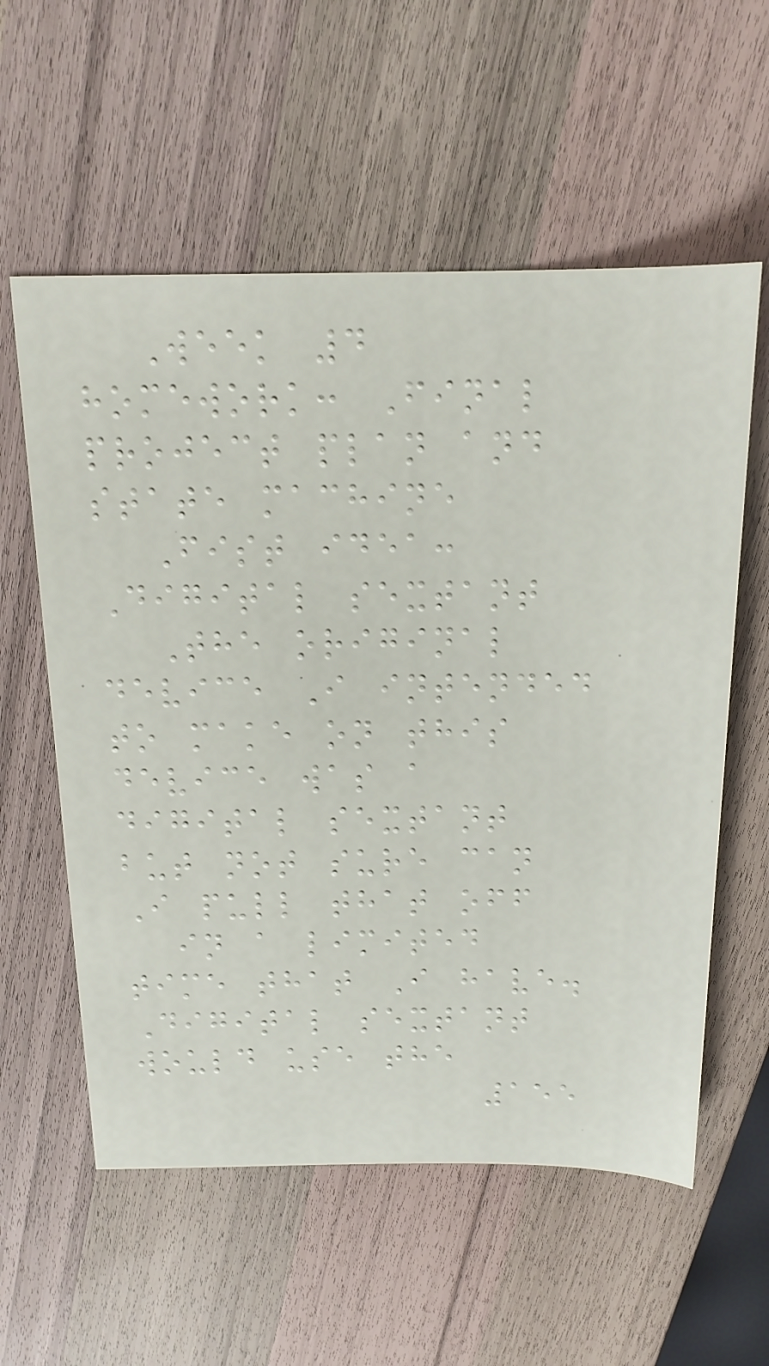Week 4
homework: Final
project plan and
state machine
Fist idea:
Digital sextant
The original
device I intended
to make on this
device was a
digital sextant
but not sure can
I pull that off
in a limited
time that I have.
Digital sextant
would use the
155
